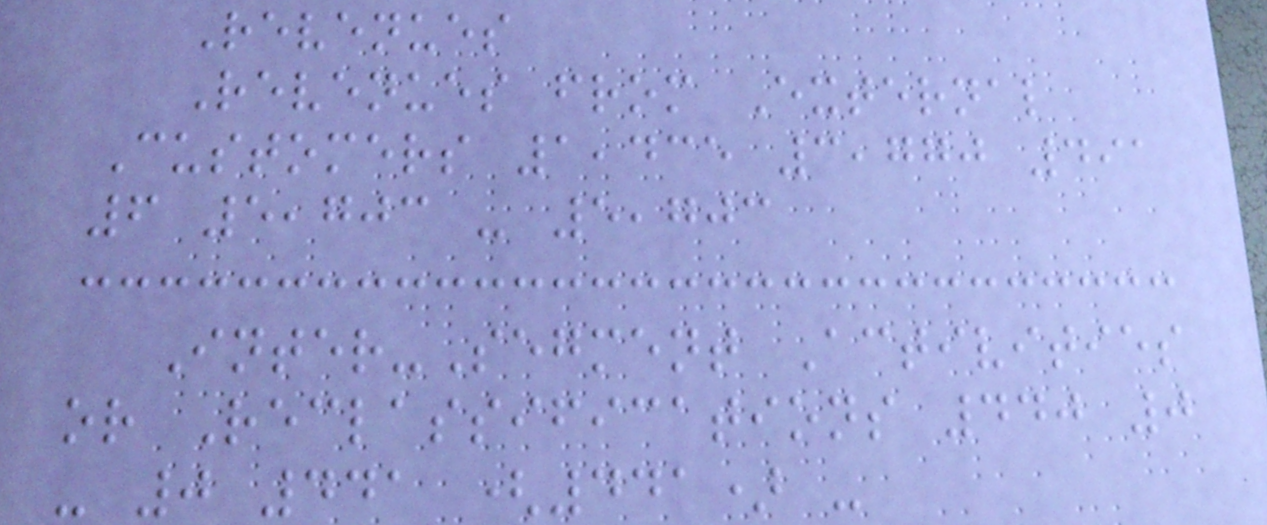Revenues
Revenues from External
Customers 1,435 3,770 491
6 5,703 - 5,703
Inter-Segment Activities
or Reclassifications 440 0
- 0 441 (441) -
